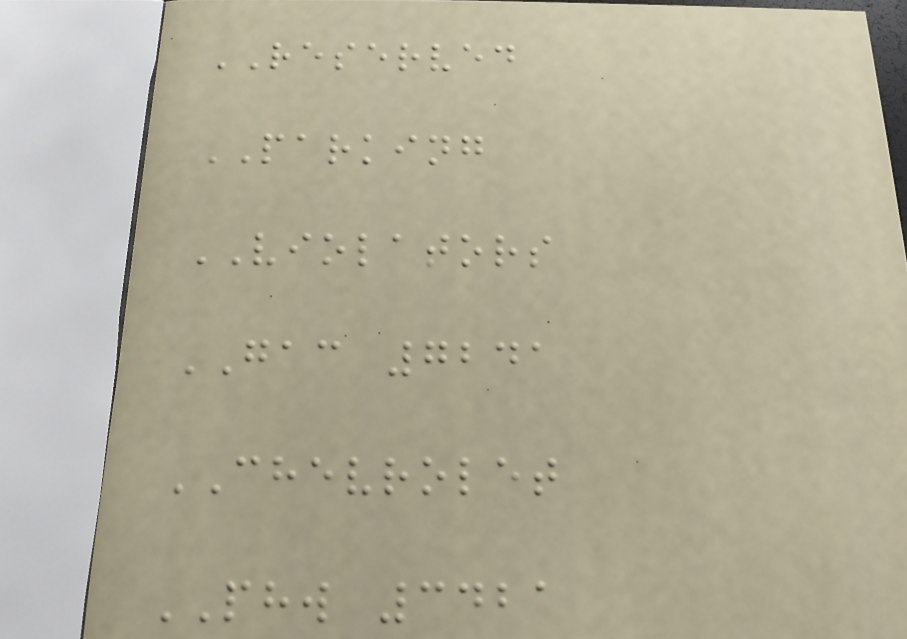RESERVED
PARKING
VIOLATORS
GAC 7241
CHEVROLET
PHW 3421
